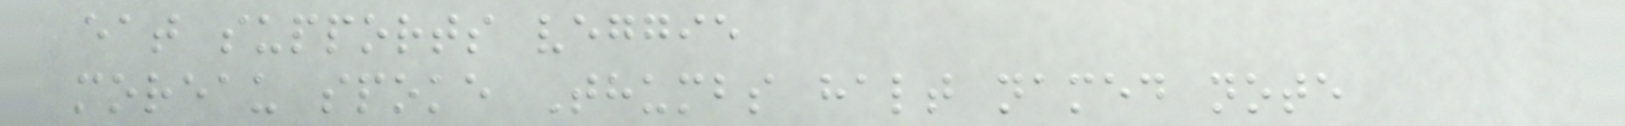eat supports veggie
moreau spoke Thumbs halt named note
